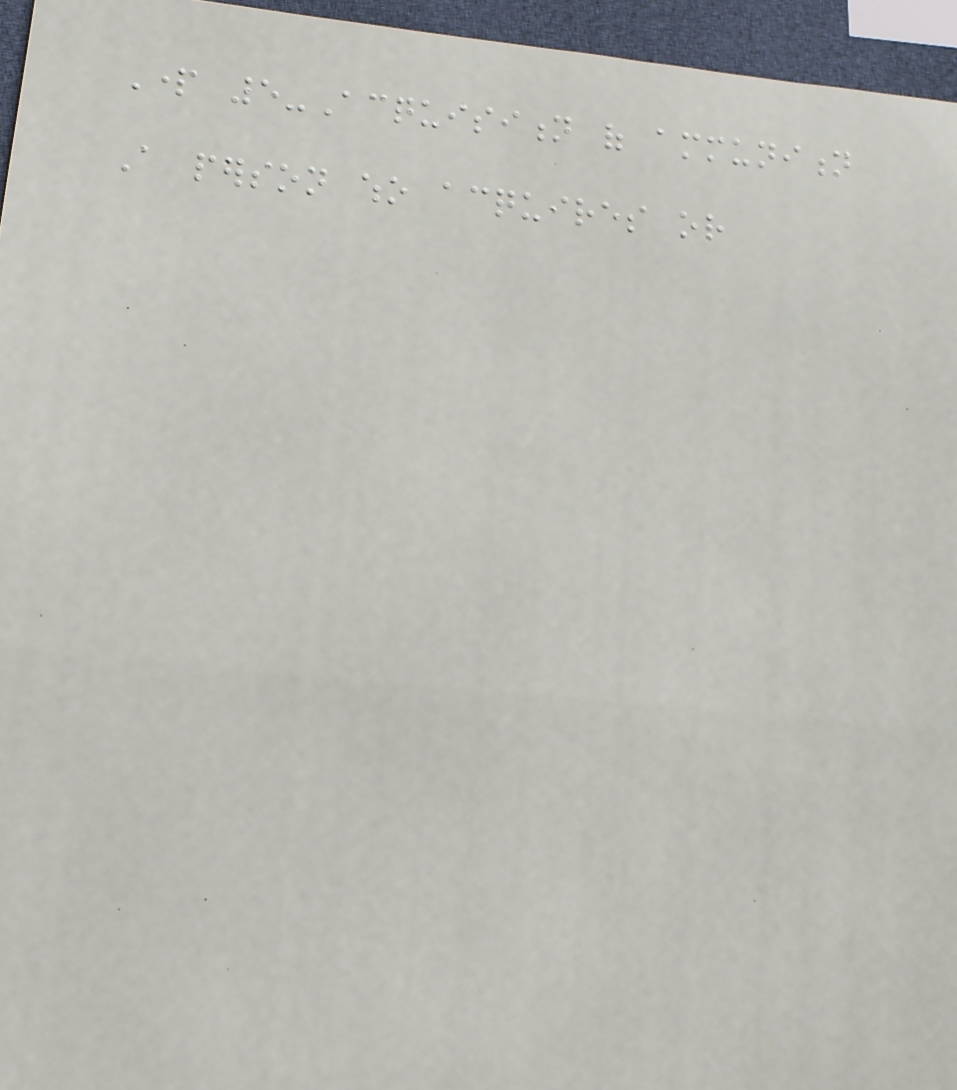Part 5-Acquisition of ammunition
A person who acquires or
